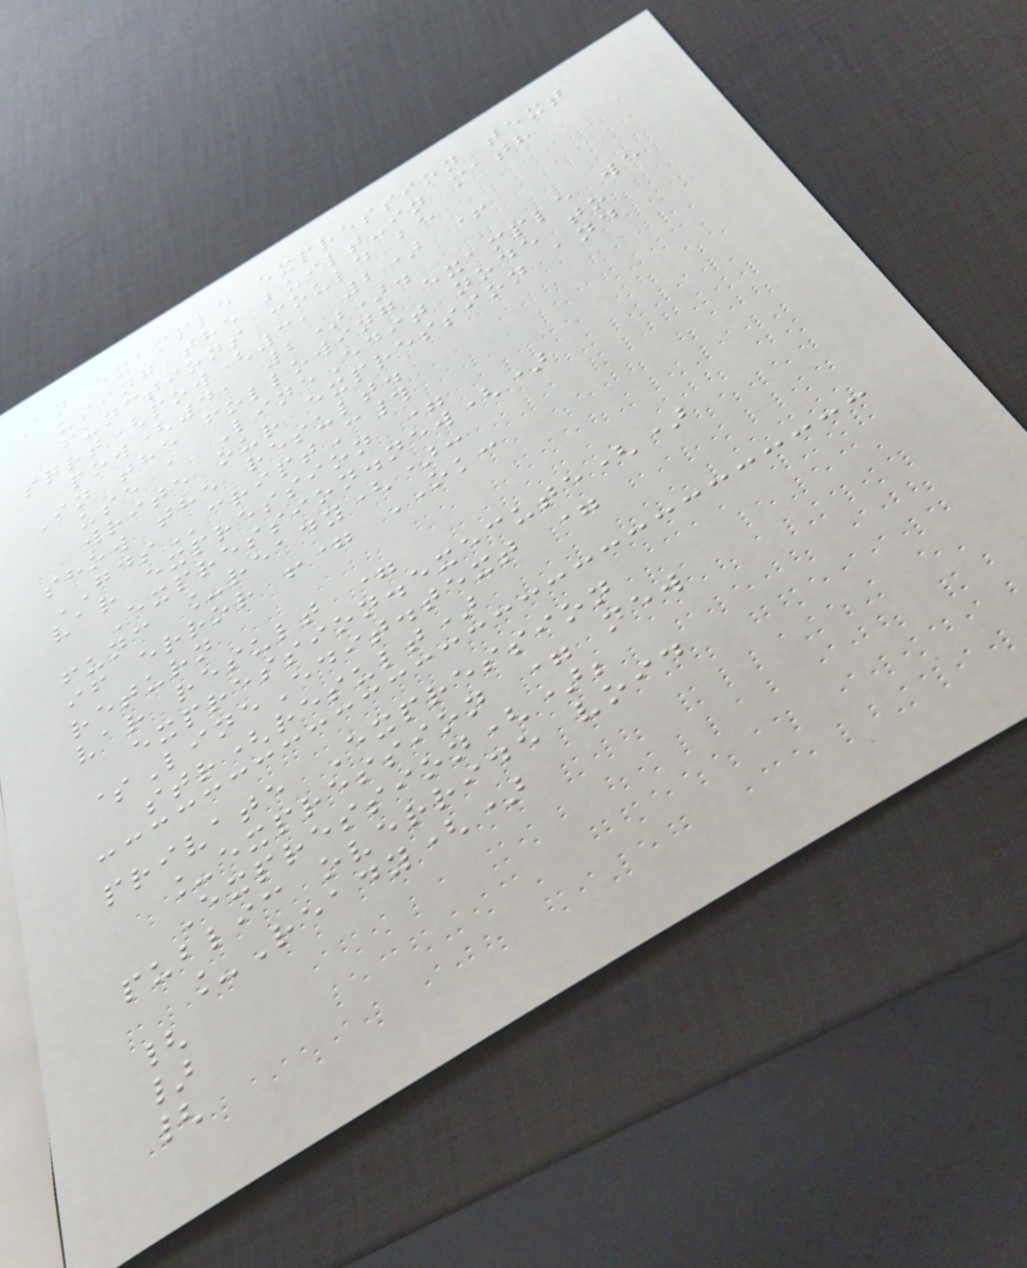An example expression text
using the built-in math
functions could be
sqrt(pow(3, 2) +
pow(4, 2)).
In the following example we
use a LineEdit node to
write our expression and
show the result.
GDScriptC#
var expression =
Expression.new()
func _ready():
if error != OK:
return
var result =
expression.execute()
$LineEdit.text =
str(result)
private Expression
_expression = new
Expression();
public override void
_Ready()
{
}
{
